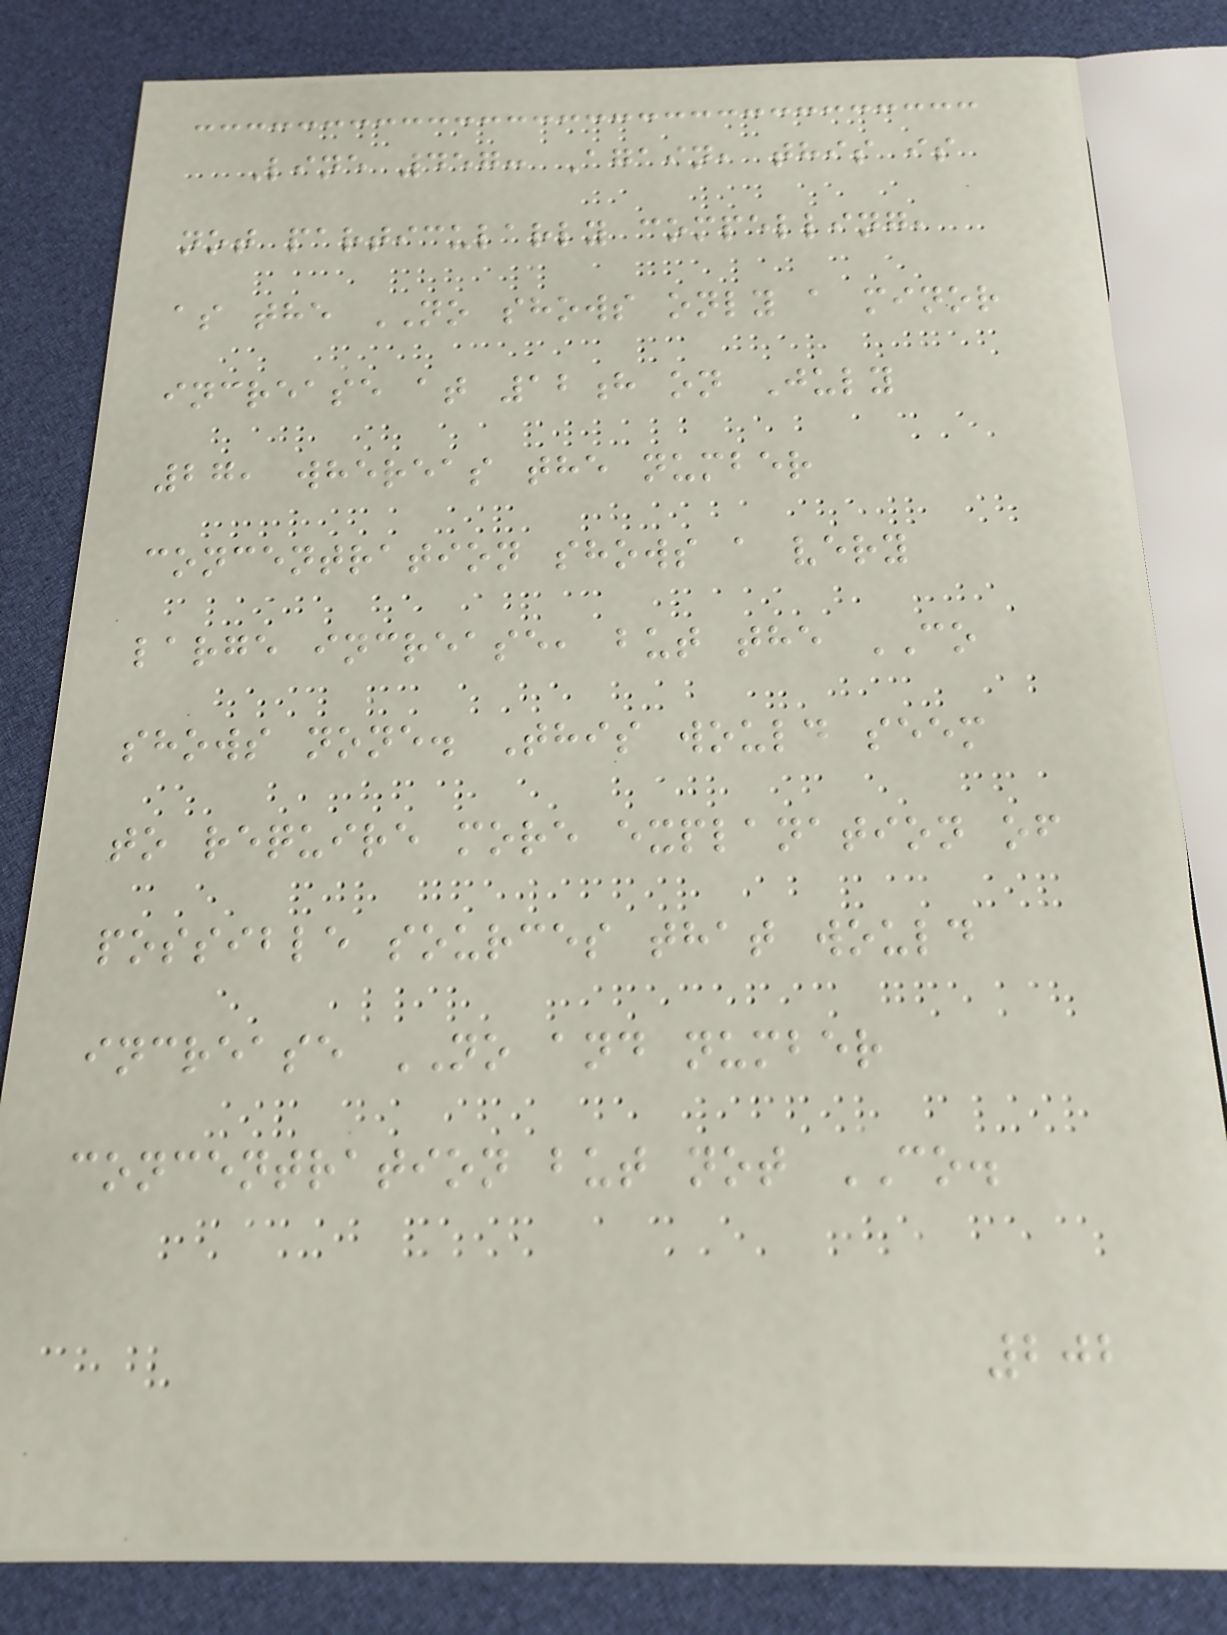Line 457: Again, this is
not particularly compelling,
as the NO shows only a minor
increase at 12h on July
27, whereas the number
concentration shows a very
large increase, but the CO
shows none. This would seem
to require more explanation of
possible sources that would
increase NO and number
concentration but not CO.
202
